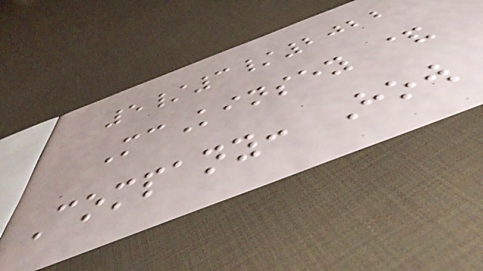5/3/2022
McKinsey &
Company: How
